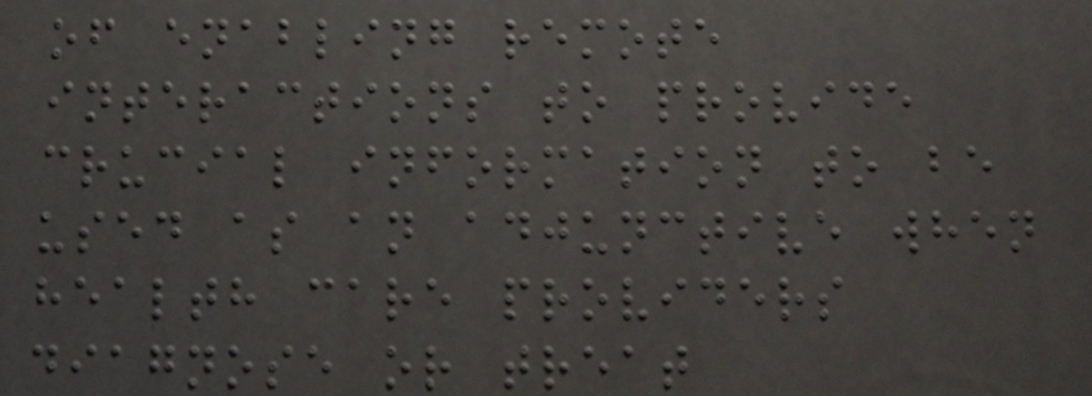of enabling remote
interactions to provide
crucial information to be
used as an adjunctive when
health care providers
diagnose or treat
